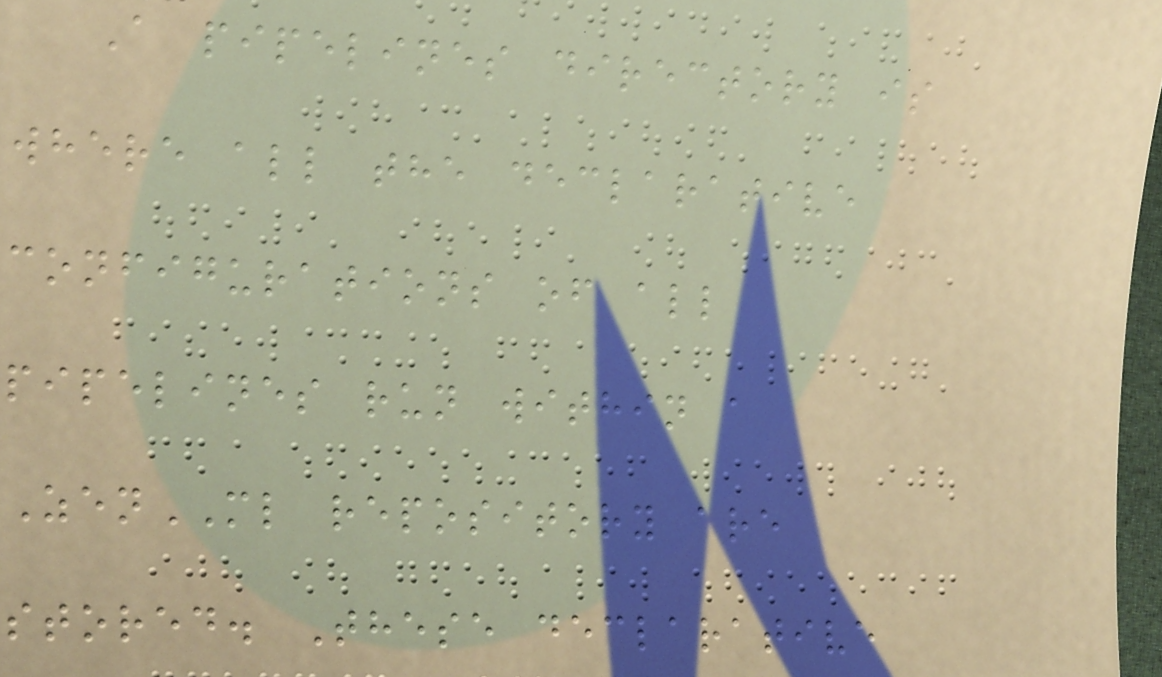A pipelines directory is
where all the declarative
configurations of all
pipelines run within a
ZenML repository are
stored. These declarative
